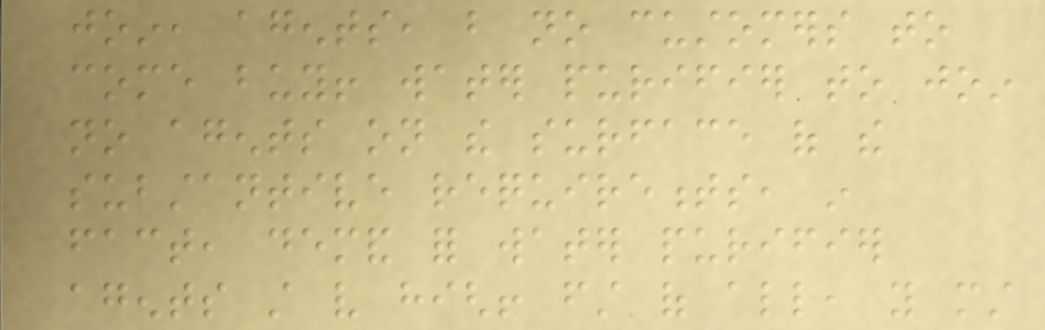join, agents, but no customers to
come buy! water purifier to join
no agents on the surface of the
substantive requirements, in
fact, demand for water purifier
agents still very high! first of all, you must
